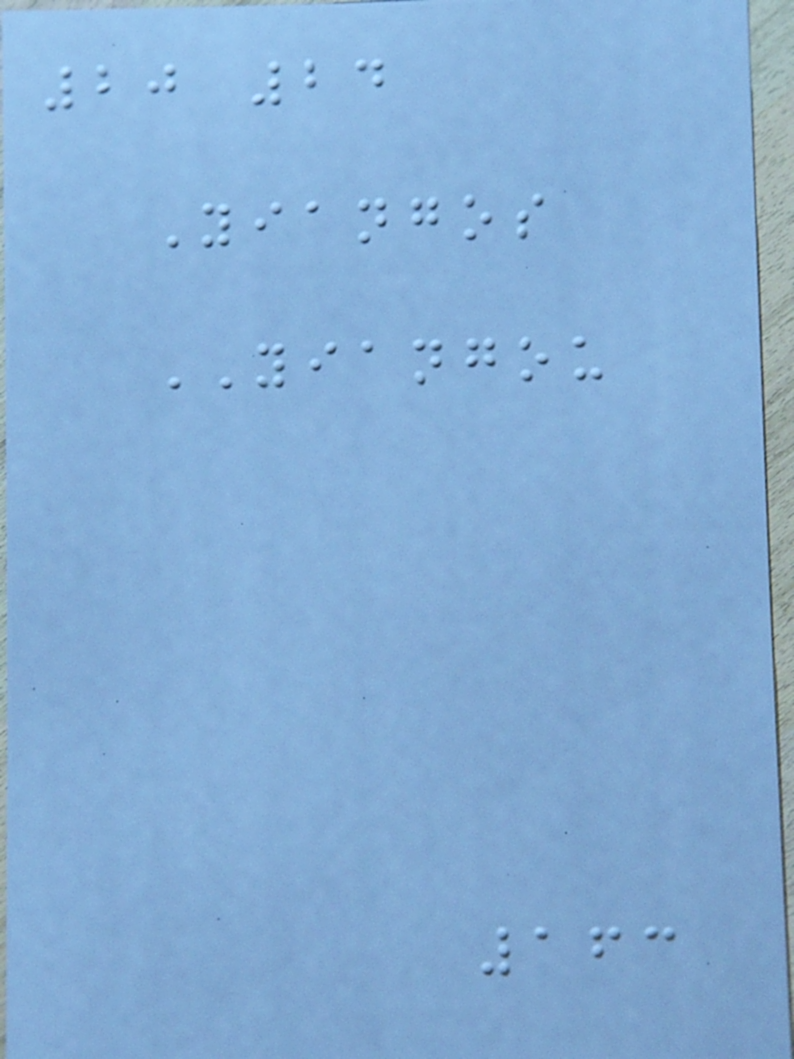20 24
Yiangos
YIANGOU
163
